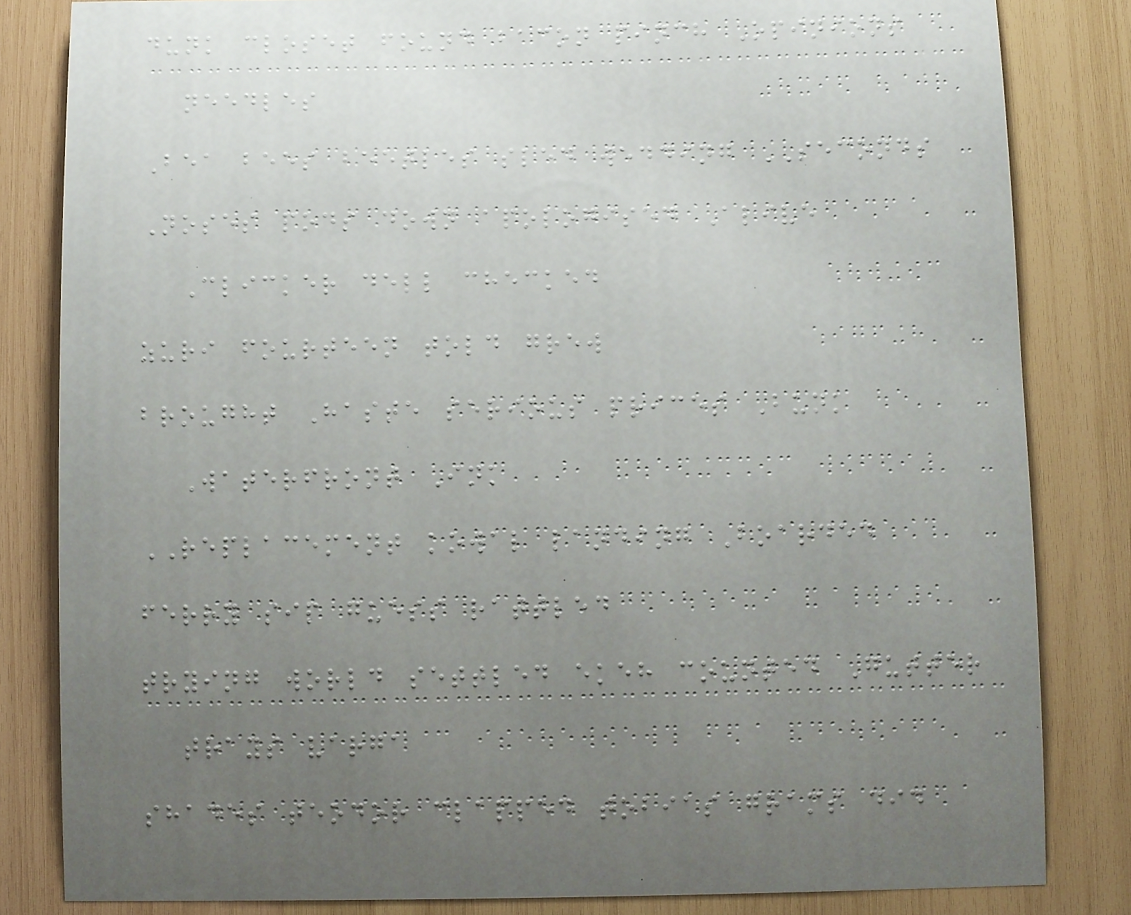dunk closet found bacon pinch Opinions
needles
Bea bees beetles sled wedding SECONDS
Noses pods down apologised Alive
Clicker dell checked
zuri fourteen told grew
brought Haste serious prices Bunk
Waterfront Ink
REPLACEMENT kowal landing Boarded
ferry sip guess rattled
trying world settled ekeh counted Gutter
trays varga
shades teodor clapped tobias grams did
